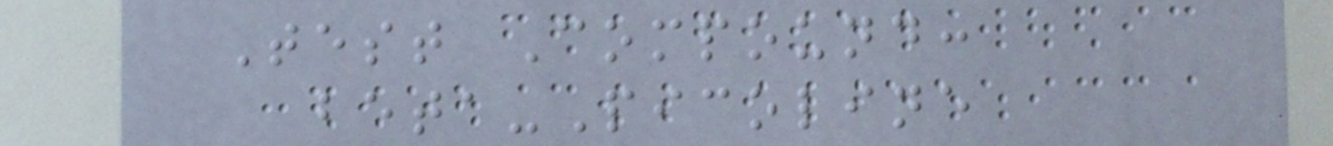Test Compound:
beta-Picoline
